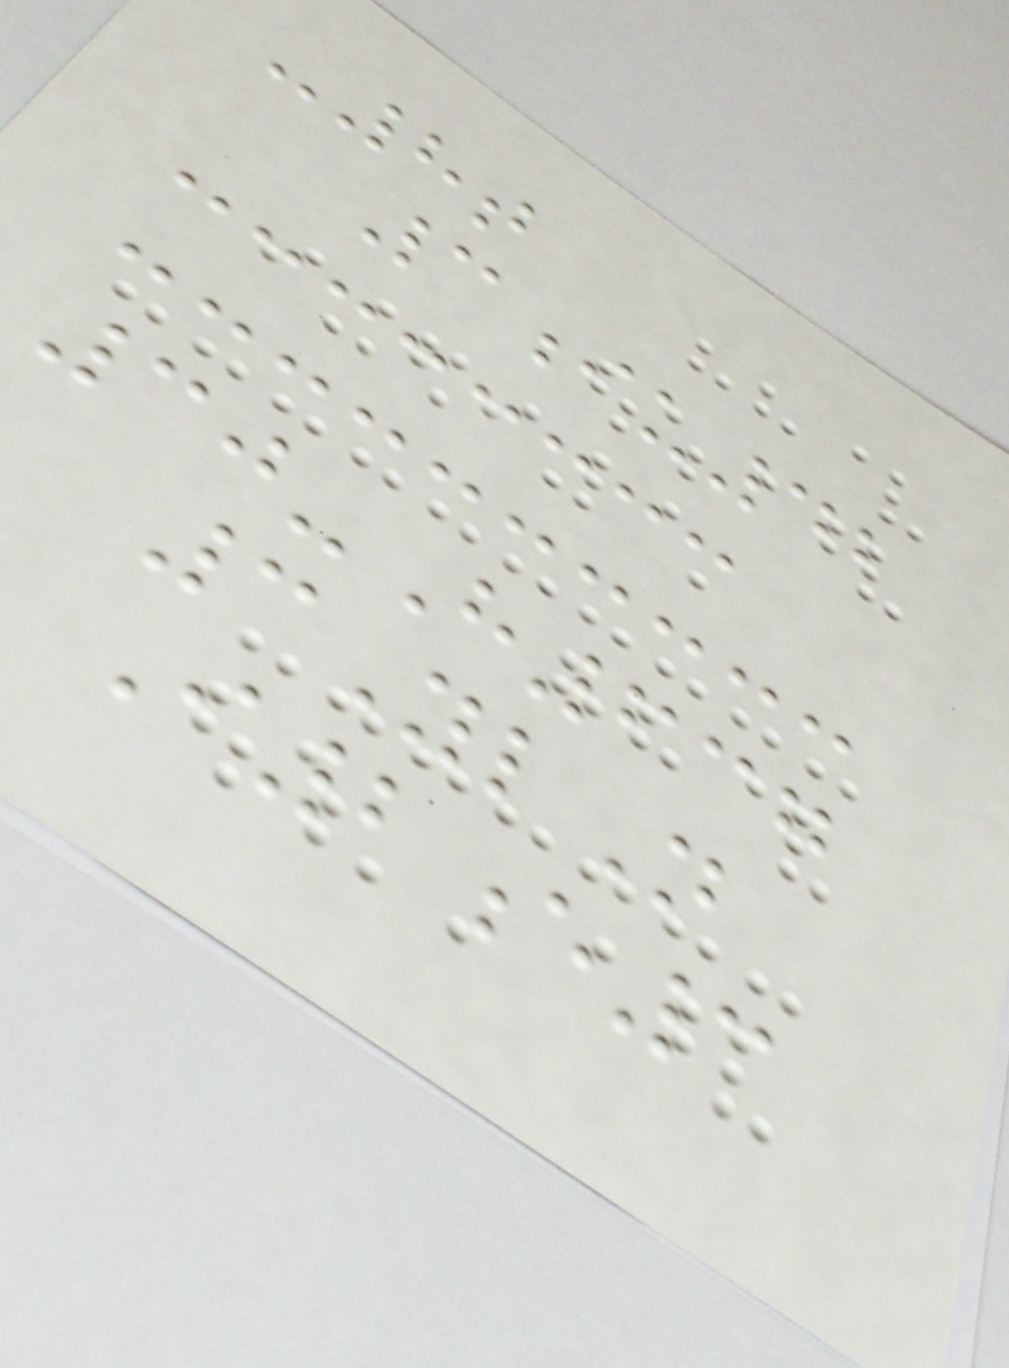-8t
3iu42
30-H637
3YlN
I2e3
